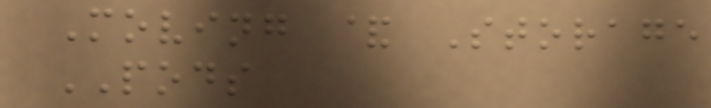Moving & Storage
PODS
